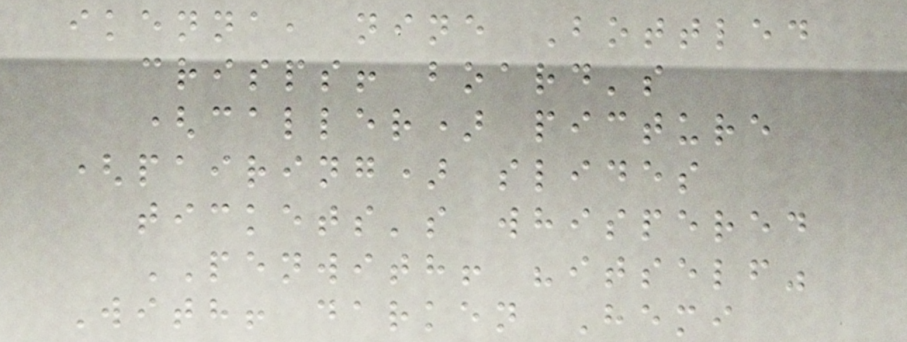ikenna, nine Bottled
crisps! board's
(caller) picture
(pairing) slides
tickets's whispered
PENWITH! "itself"
With! darken Hemi
